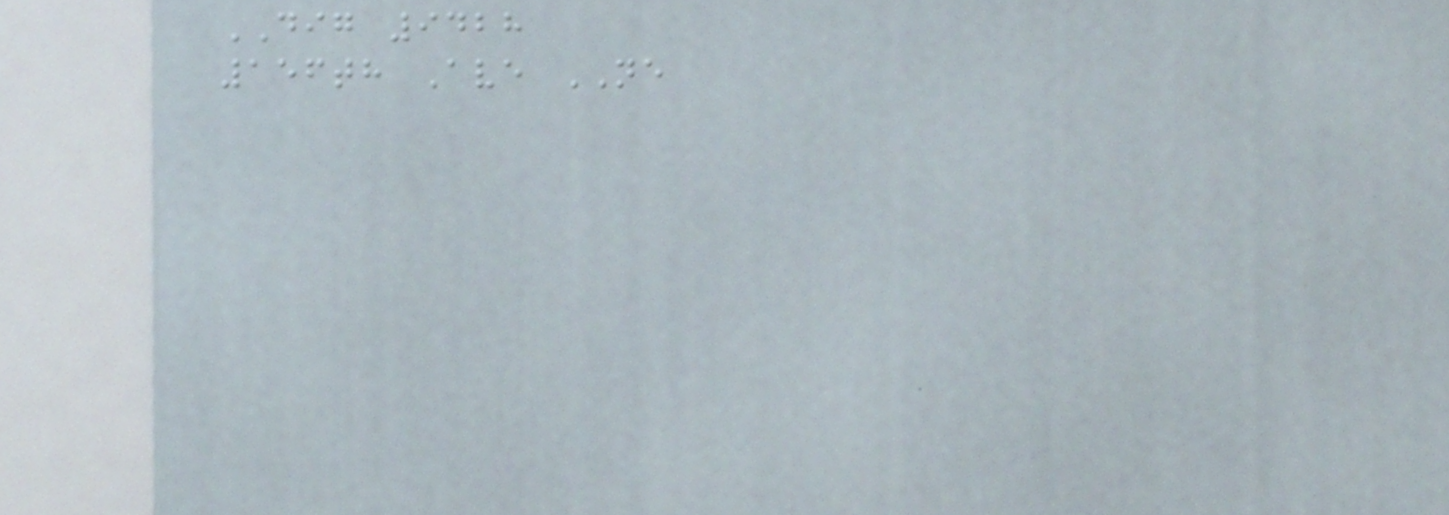DIG 9428
156th Ave NE
